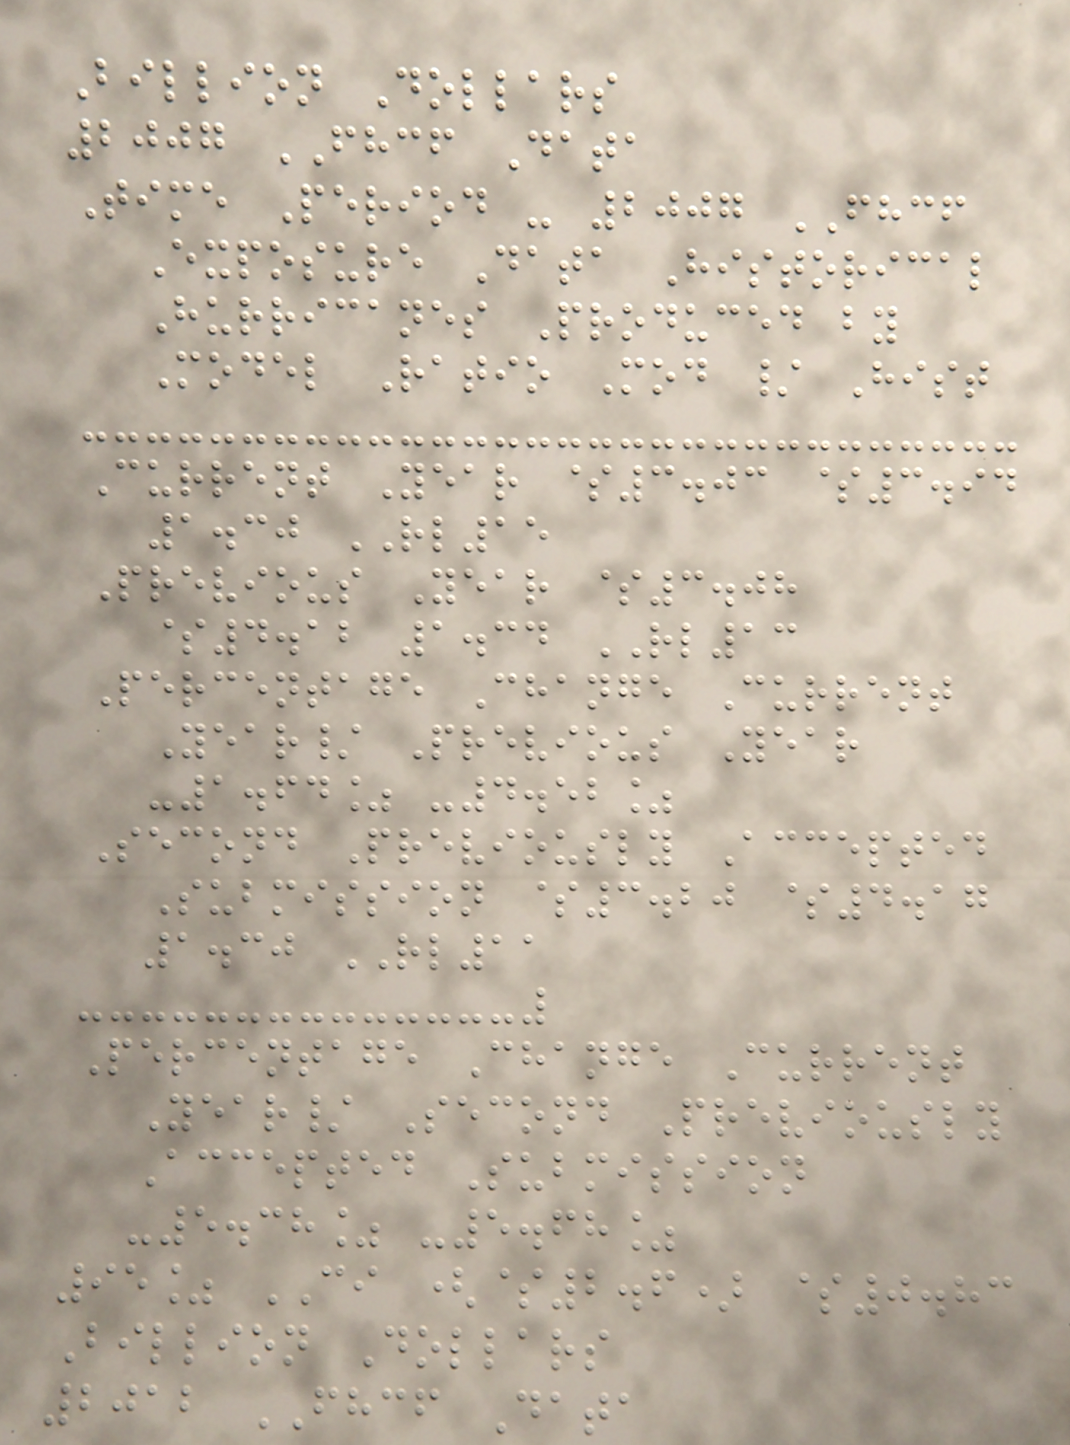Billion Dollars
2007 FHCF Data
Time Period - 2007 FHCF
Exposure Data Historical
Hurricanes Produced by
Model Ratio Mod / Hist
Current Year $3.03 $3.94
1.30 RL15
Previous Year $3.08
$4.12 1.34 RL13
Percentage Change Current
Year/ Previous Year
-1.64% -4.52%
Second Previously Accepted
Submission $3.20 $4.17
1.30 RL11
Percentage Change Current
Year/ Second Previously
Accepted Submission
-5.38% -5.68%
95% CI ($2.6) $0.83
Billion Dollars
2012 FHCF Data
